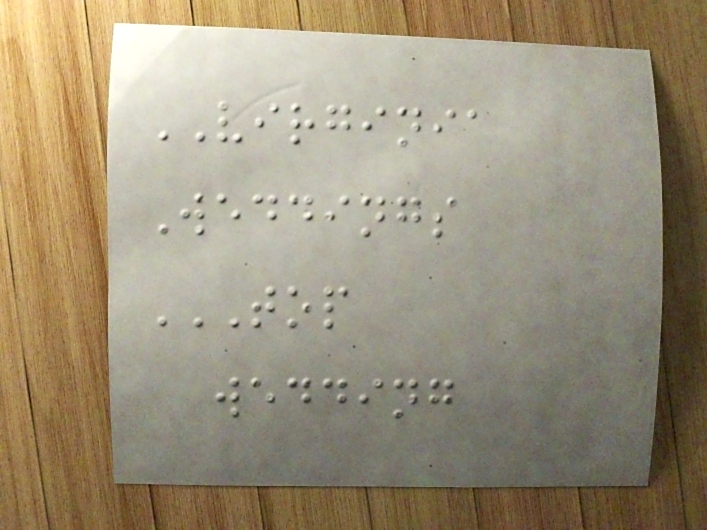VIRGINIA
Weddings
TOP
WEDDING
